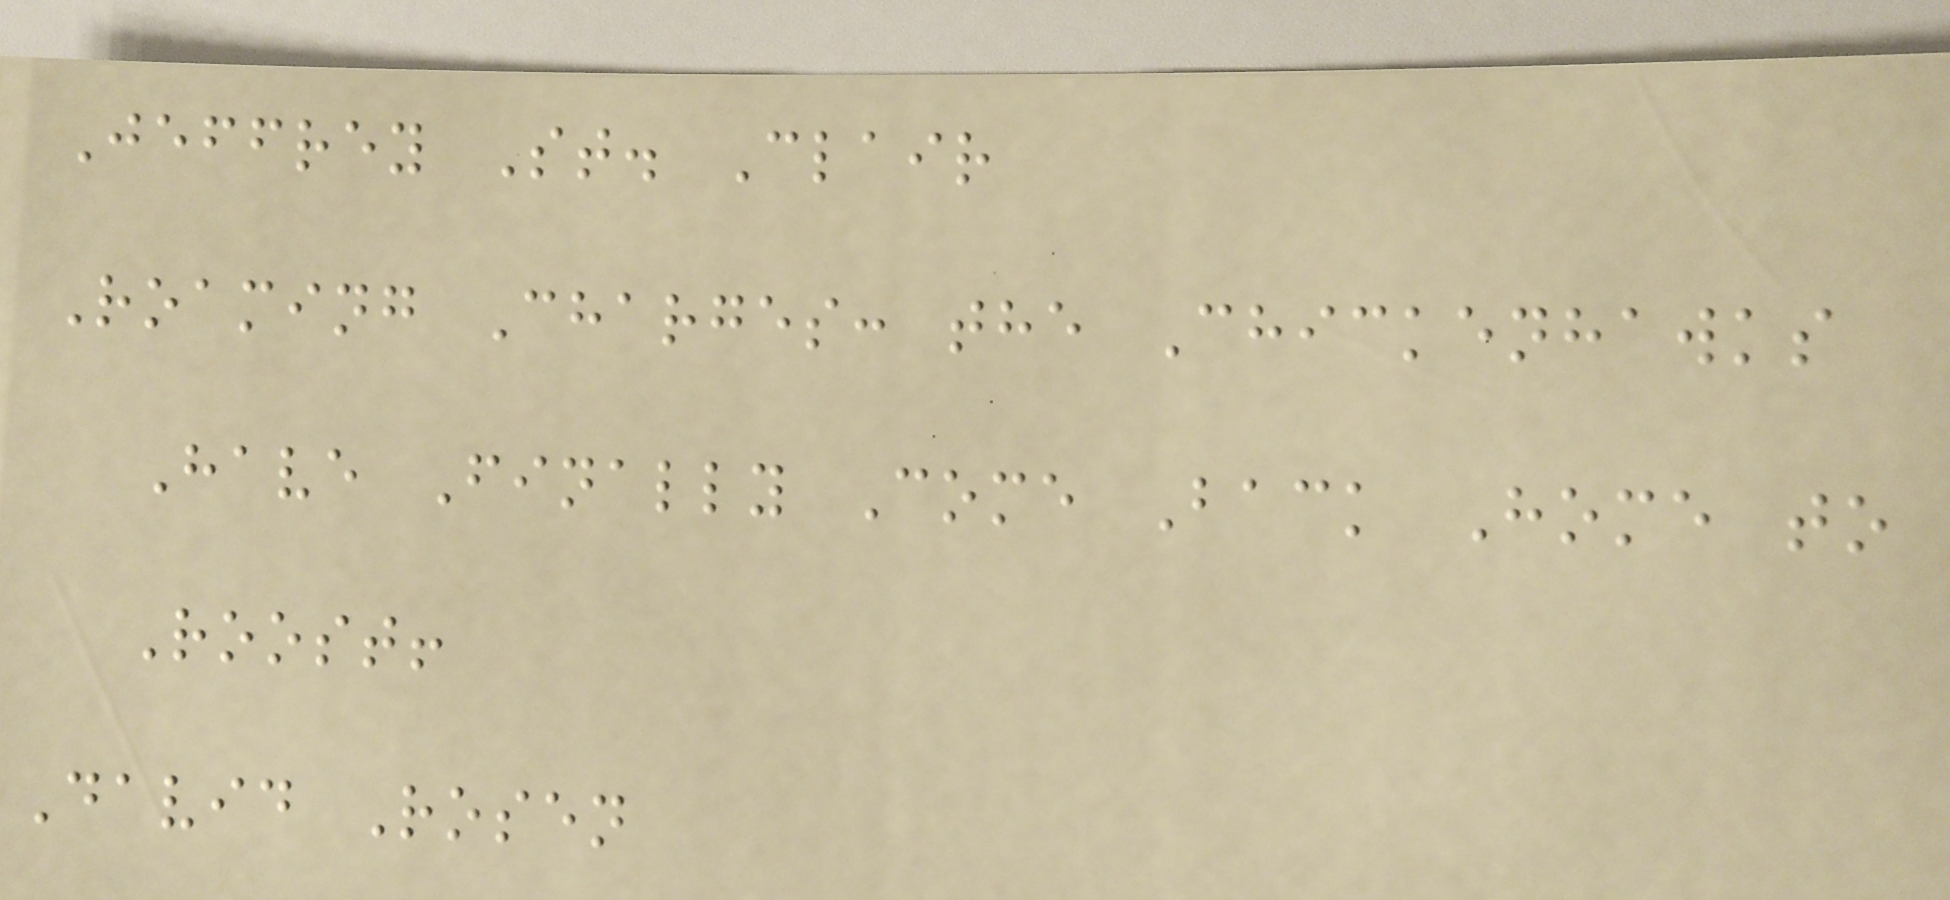Jeffrey St. Clair
Roaming Charges: the Chickenhawks
Have Finally Come Back Home to
Roost!
David Rosen
